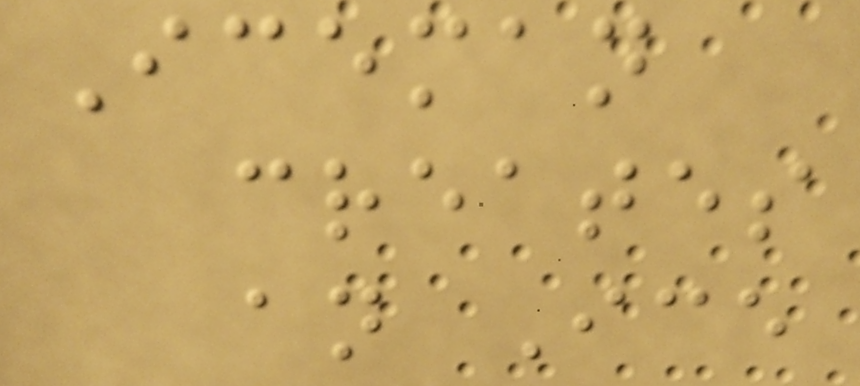Iceman
creates
an Ice
